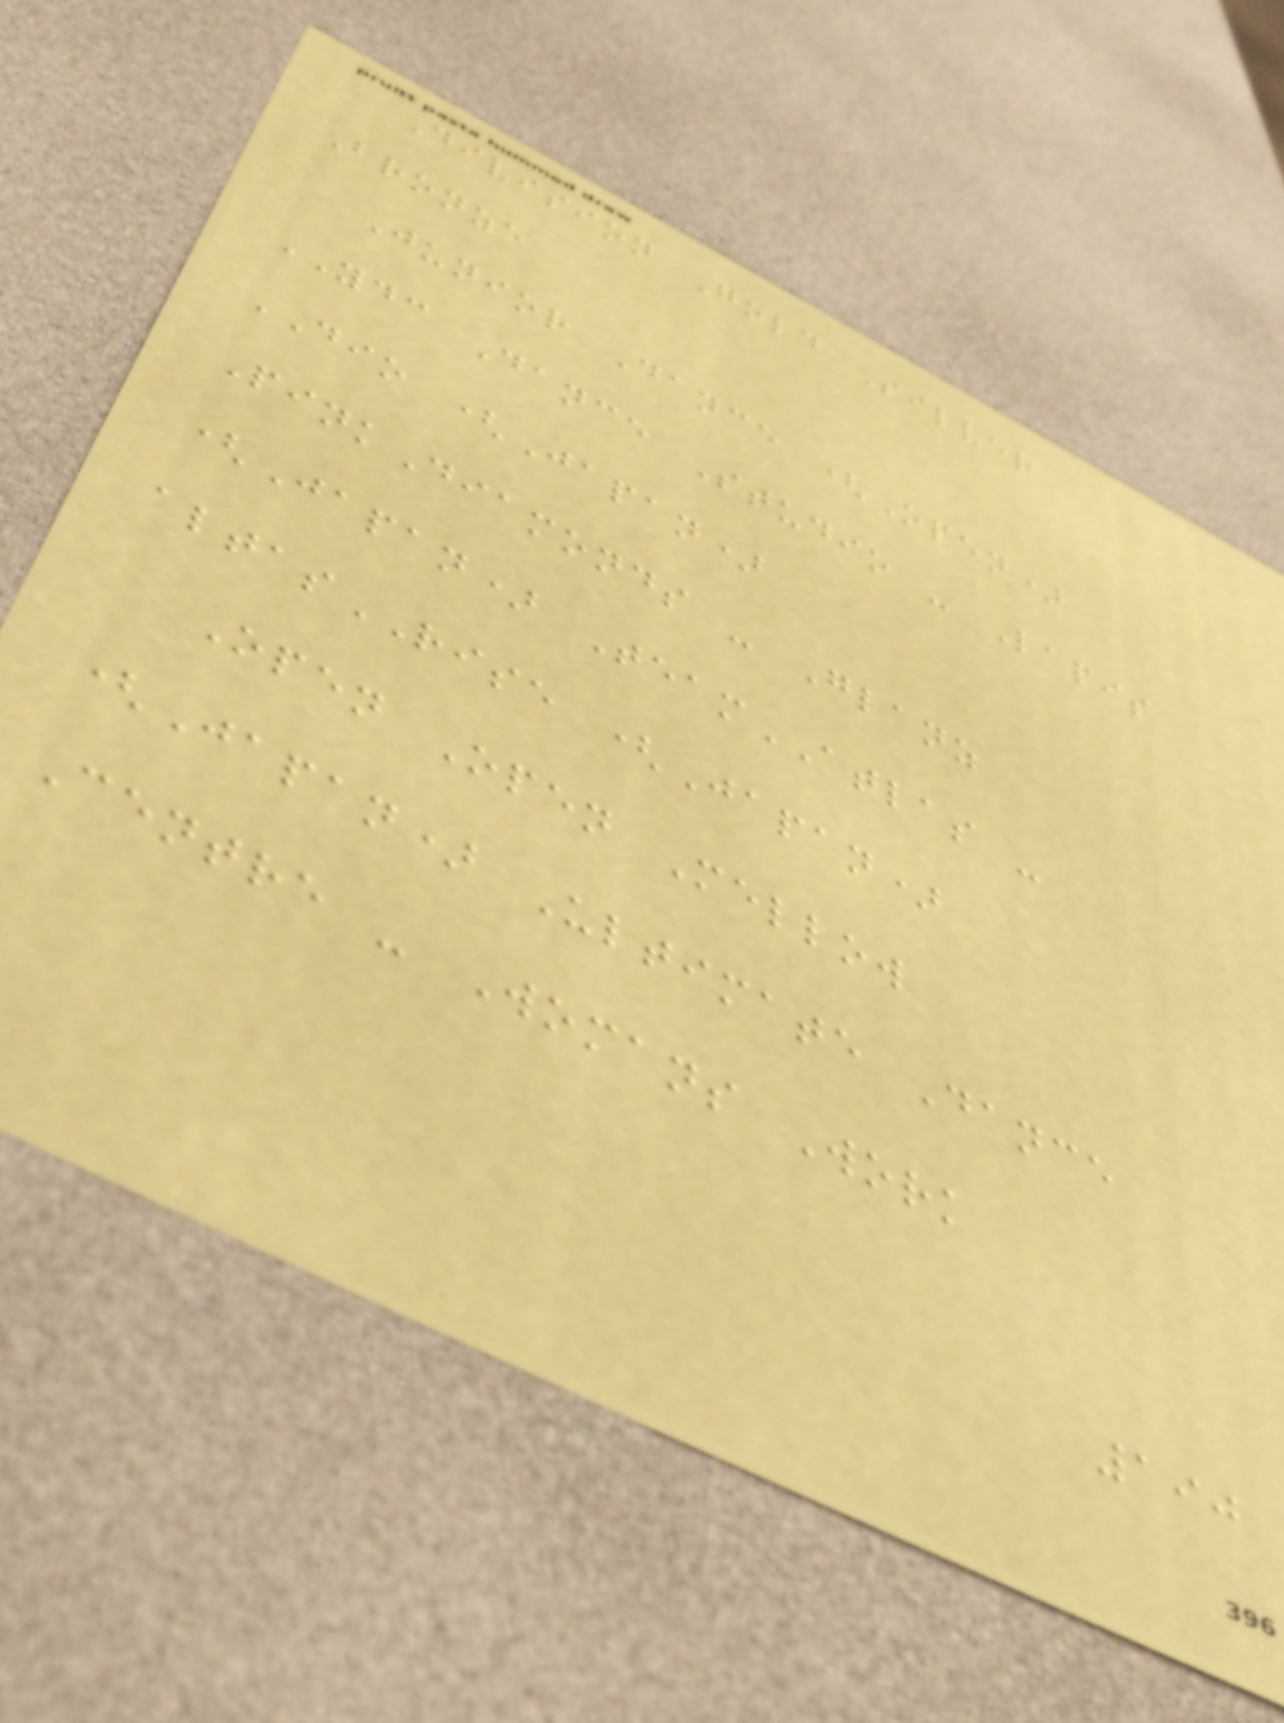Division Gold Silver
Bronze
Junior Dance (Open)
YDC Dance Studio - Lapis
DIO (Japan)
PinkDiamonds - Glanz
(Japan) TeamATLAS -
altasRISE (Japan)
Open Open Mellow
(Japan) Ultimate Dance
Centre - Womans Work
190
